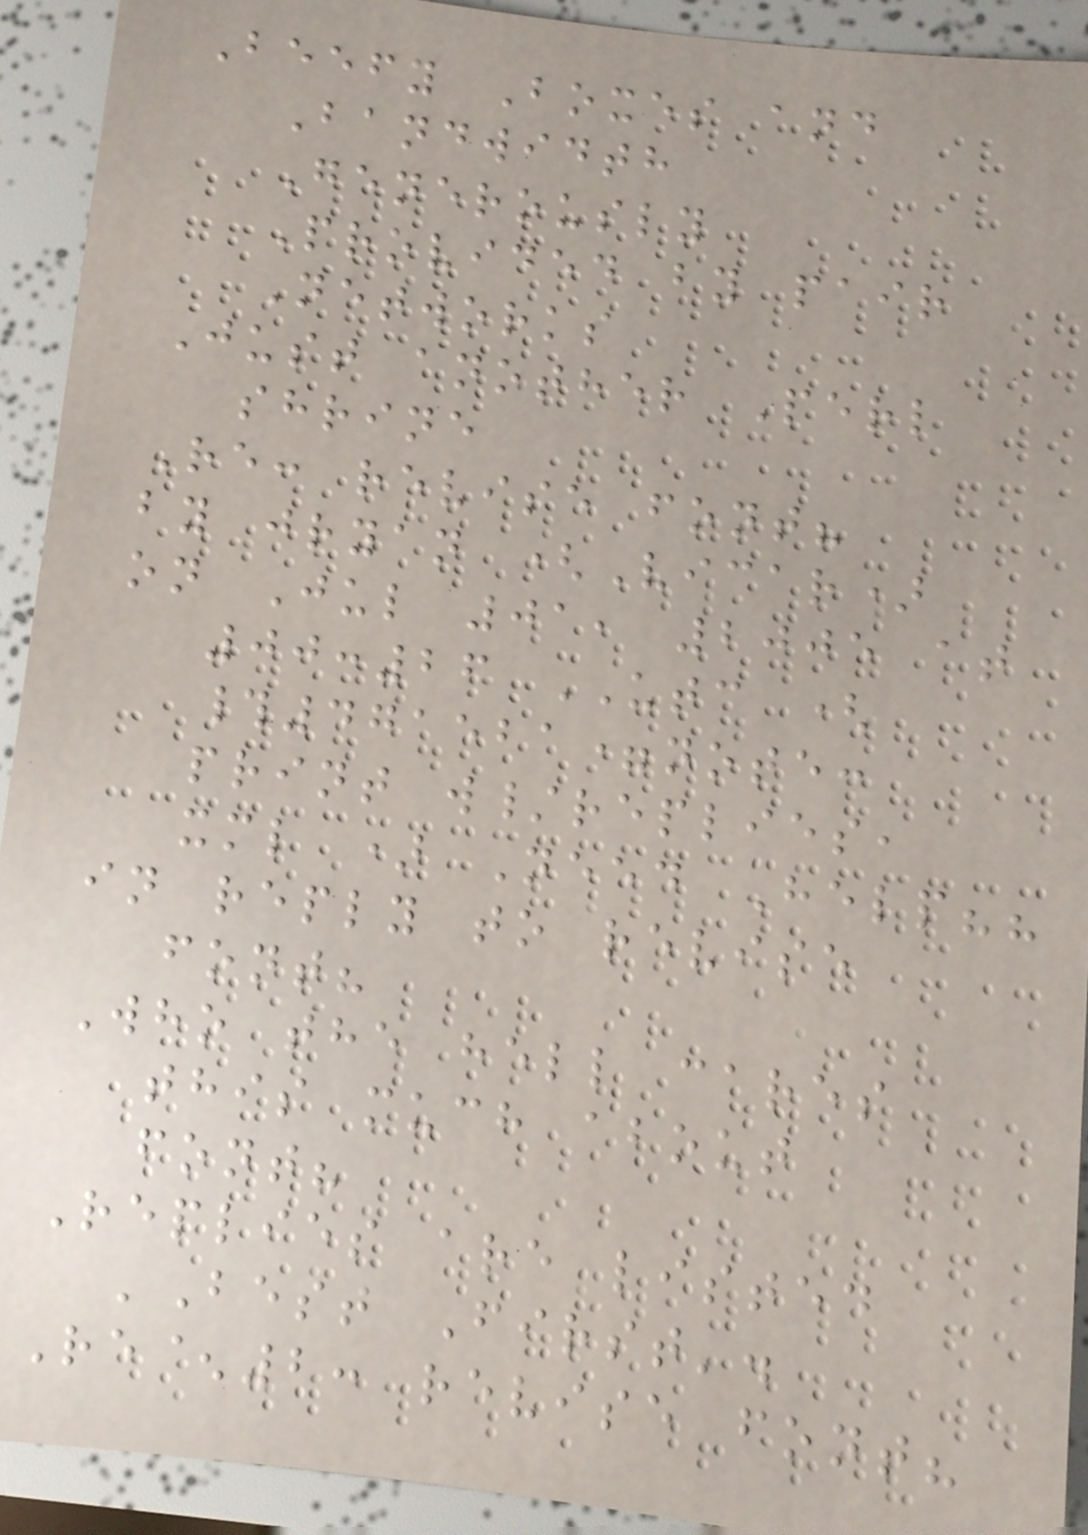Beefy Boxes and
Bandwidth
Generously
Provided by pair
Networks
Just another Perl
shrine
Re: revise font?
by jryan (Vicar)
on Jul 01, 2005 at
00:26 UTC (
#471521=note:
print w/replies,
xml ) Need Help??
in reply to revise
font?
Who the hell cares
this much about
font?
Replies are listed
'Best First'.
Re^2: revise font?
